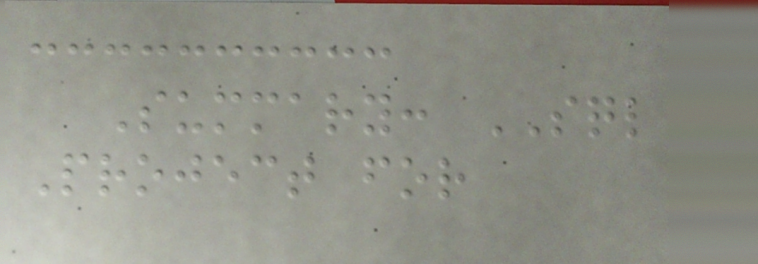Summary: SQL
Project for
